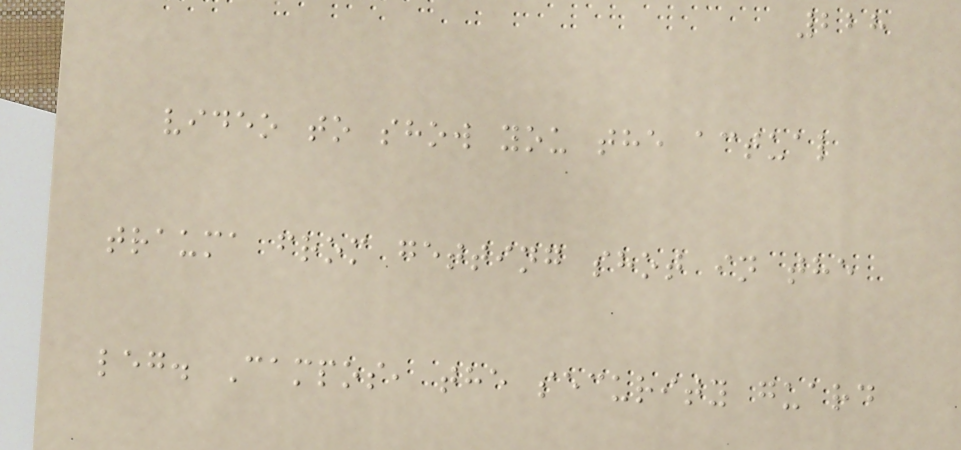228
video to show you the actual
trauma from getting shot in the
leg. Campos, the security guard
